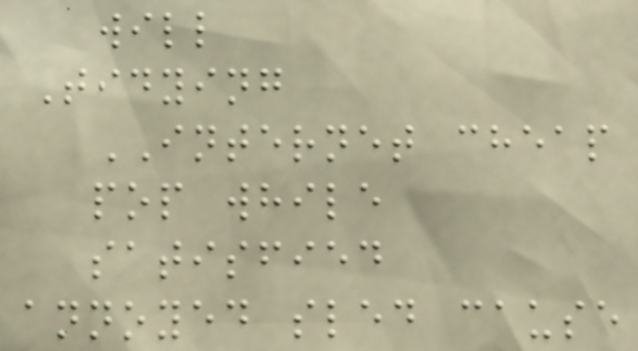will
Tidying
INTERNET cheap
pop while
satisfied
annoyed sled cause
